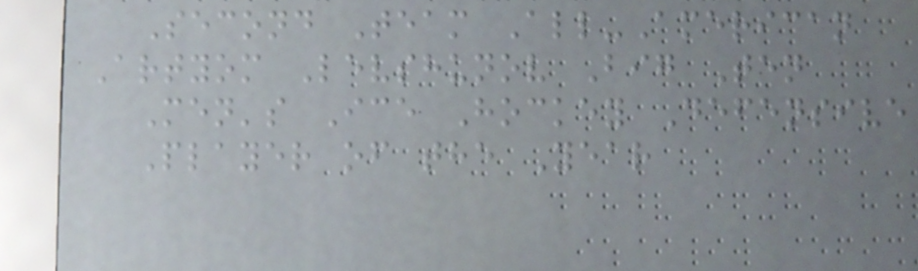Second Team All-American
Artyom Levshunov Big Ten
Men's Ice Hockey Defensive
Player of the Year
